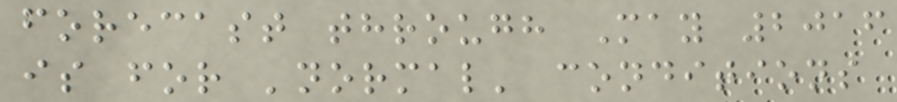forecast through May 2016
is for 'normal' conditions
